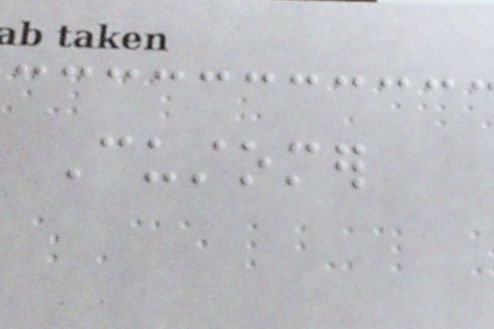Customer
